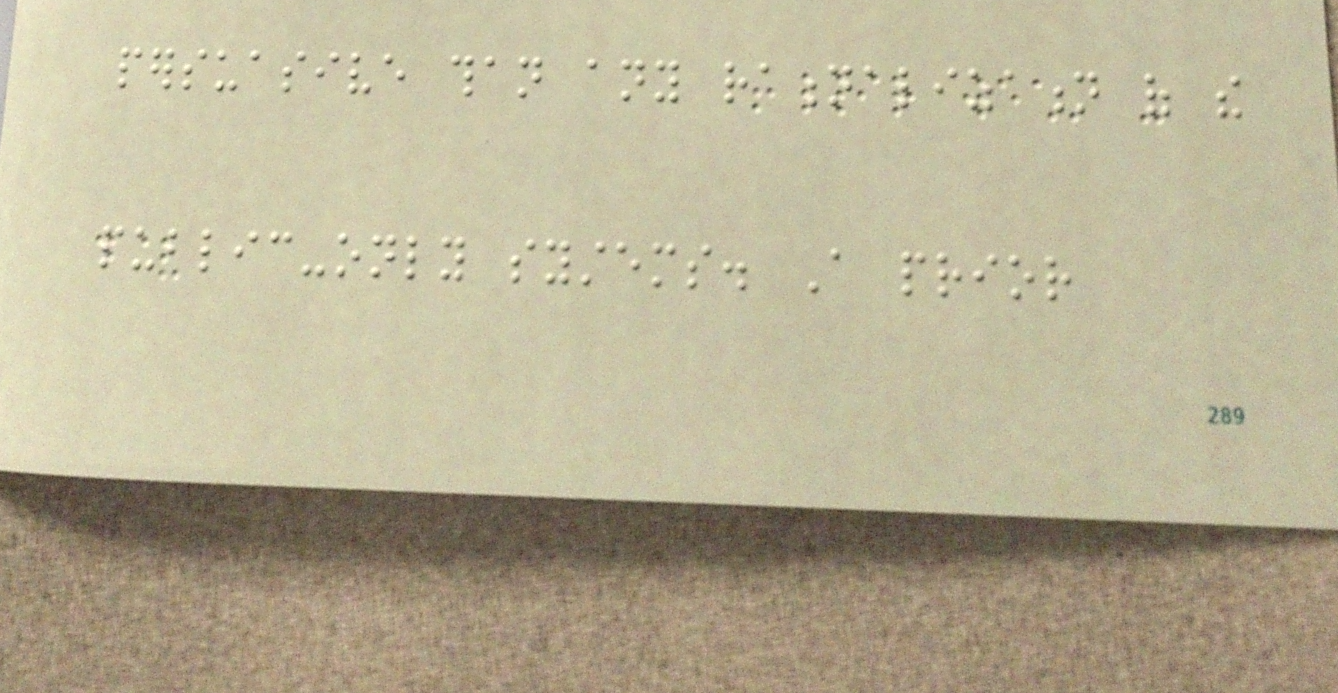persuasive than any rationalization of the
public-only systems. A prior
